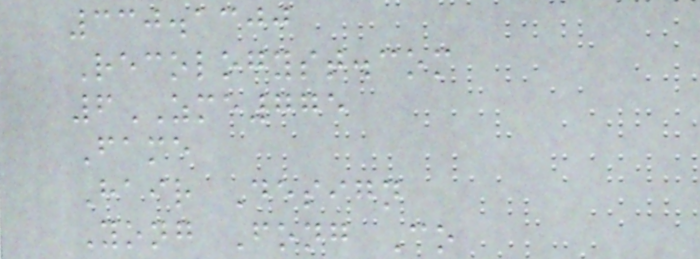330.1300
Recologyst.com
6ZME775
Fame
Hair Design
Yong Fong Co
